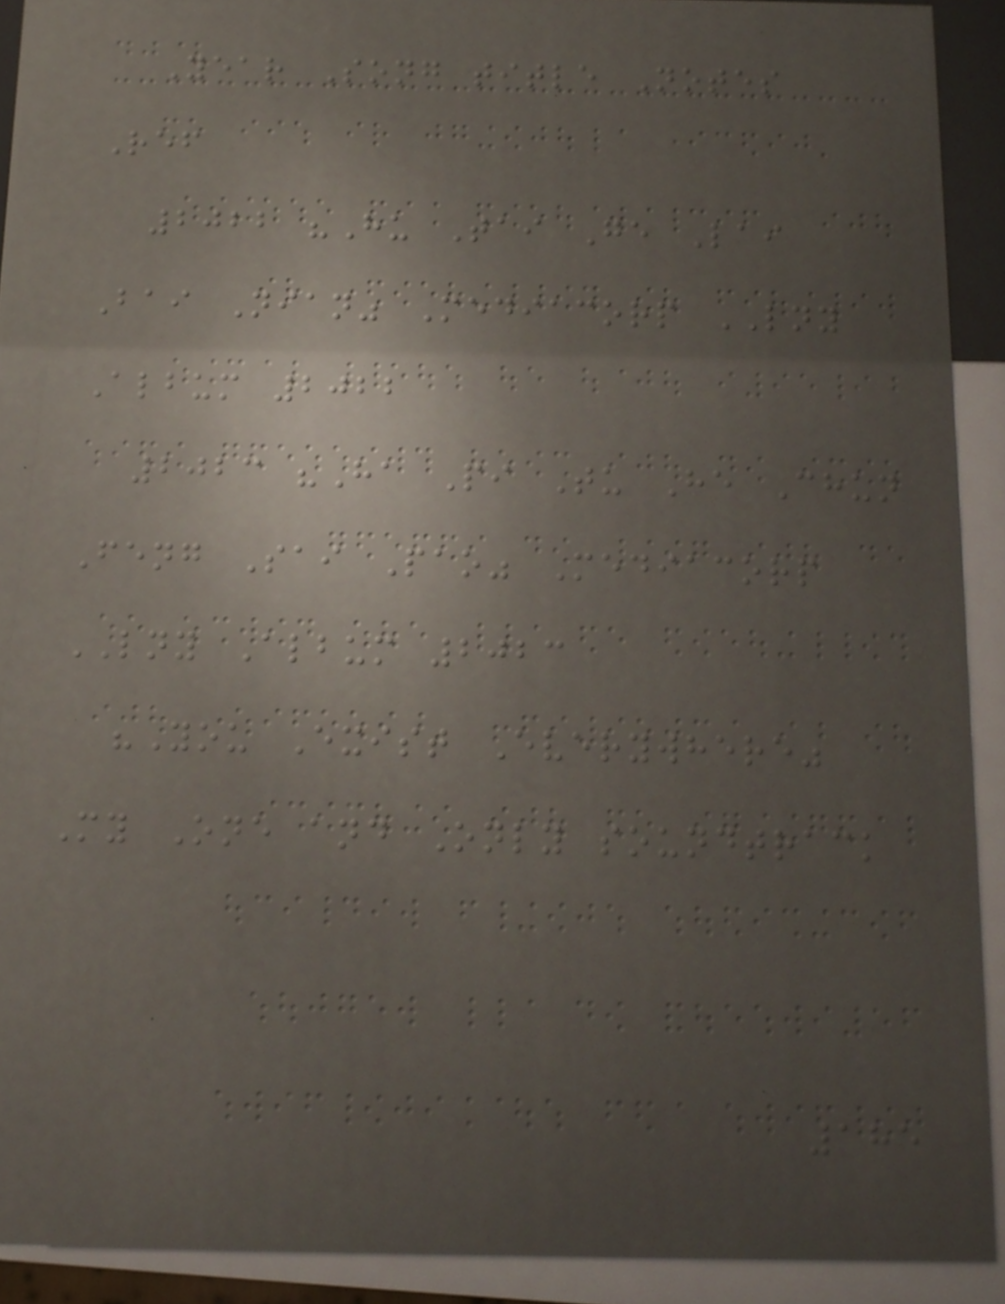Year Song title Notes
Ref
2022 "Hu Tai Ge Lai
Bai Nian" Mediacorp LNY
Album 2022
2023 "Ha Pi Tu He Chun
Feng Sai Pao" Mediacorp
LNY Album 2023
"You Exist Everywhere"
My One and Only soundtrack
185
